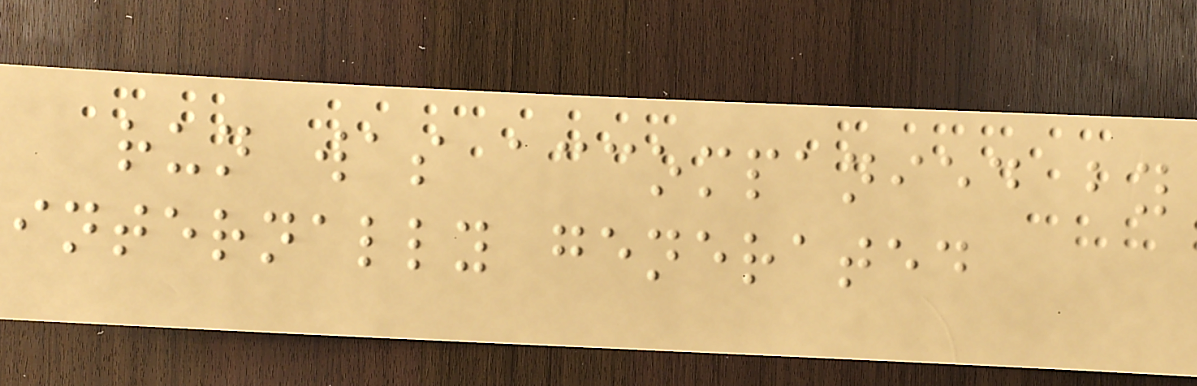run was accompanied by
internally generated
